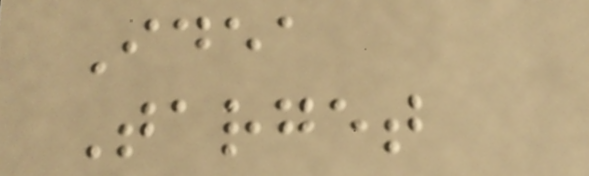Idea
Target
